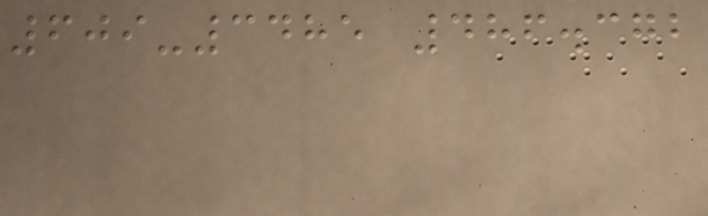609-3485 486.372
